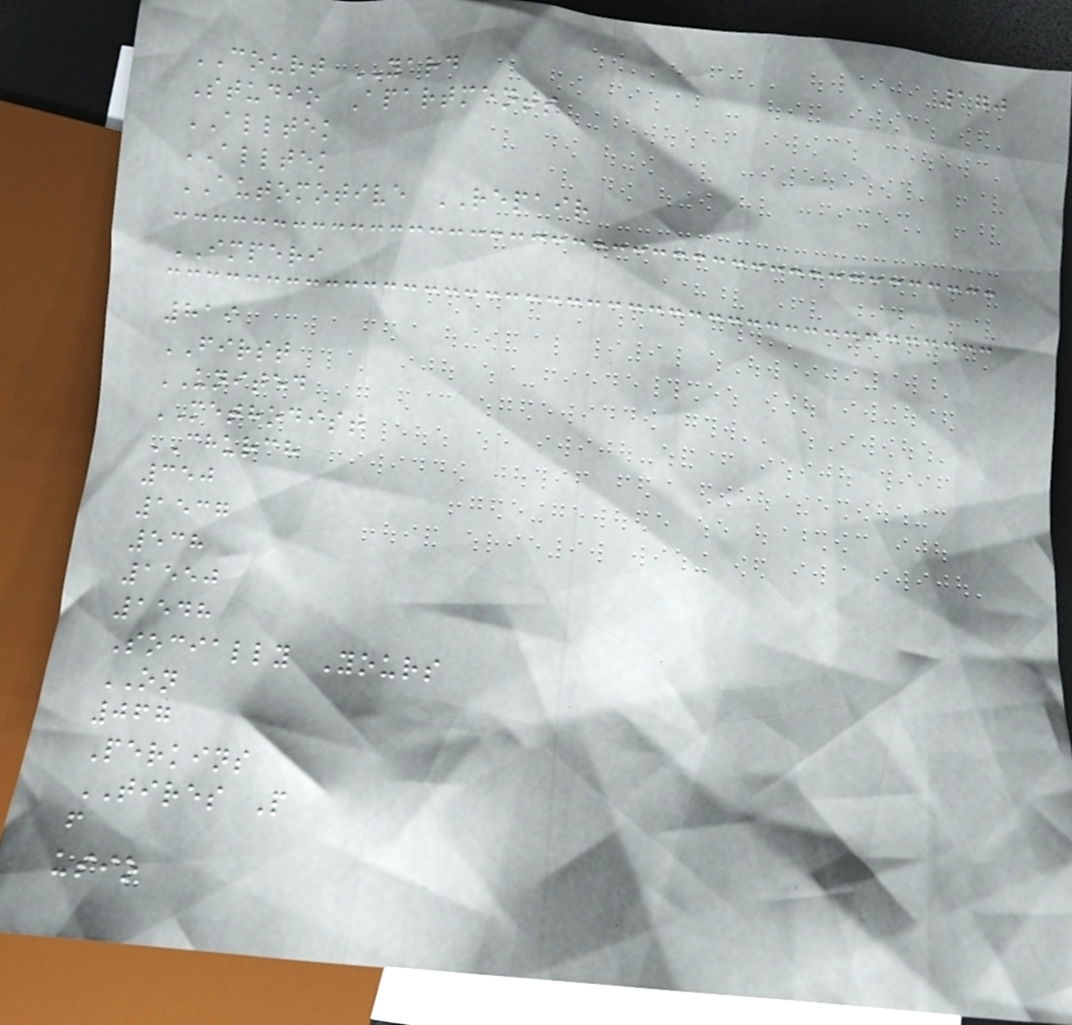170
COURT YARD
Studio Apartments
ALLTEK
ALLTEK
AUTOMOTIVE REPAIR
IMPERI
819
FIRST
UNITED
METHODIST
CHURCH
350
1537
538
1550
1548
Socially Yours
ON
067
Perkins
TIRES P
f
usio
